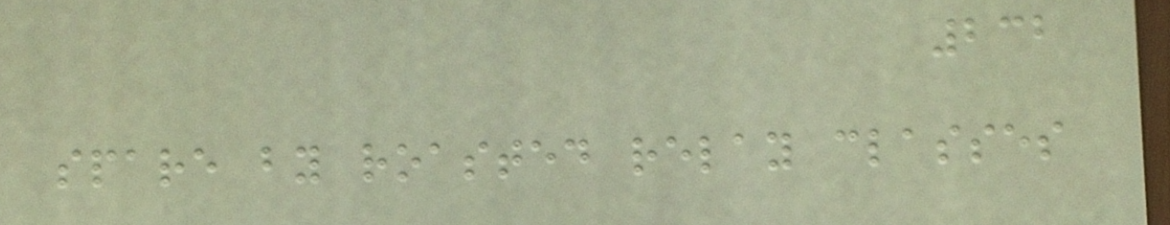232
spare by roasted relay classes
